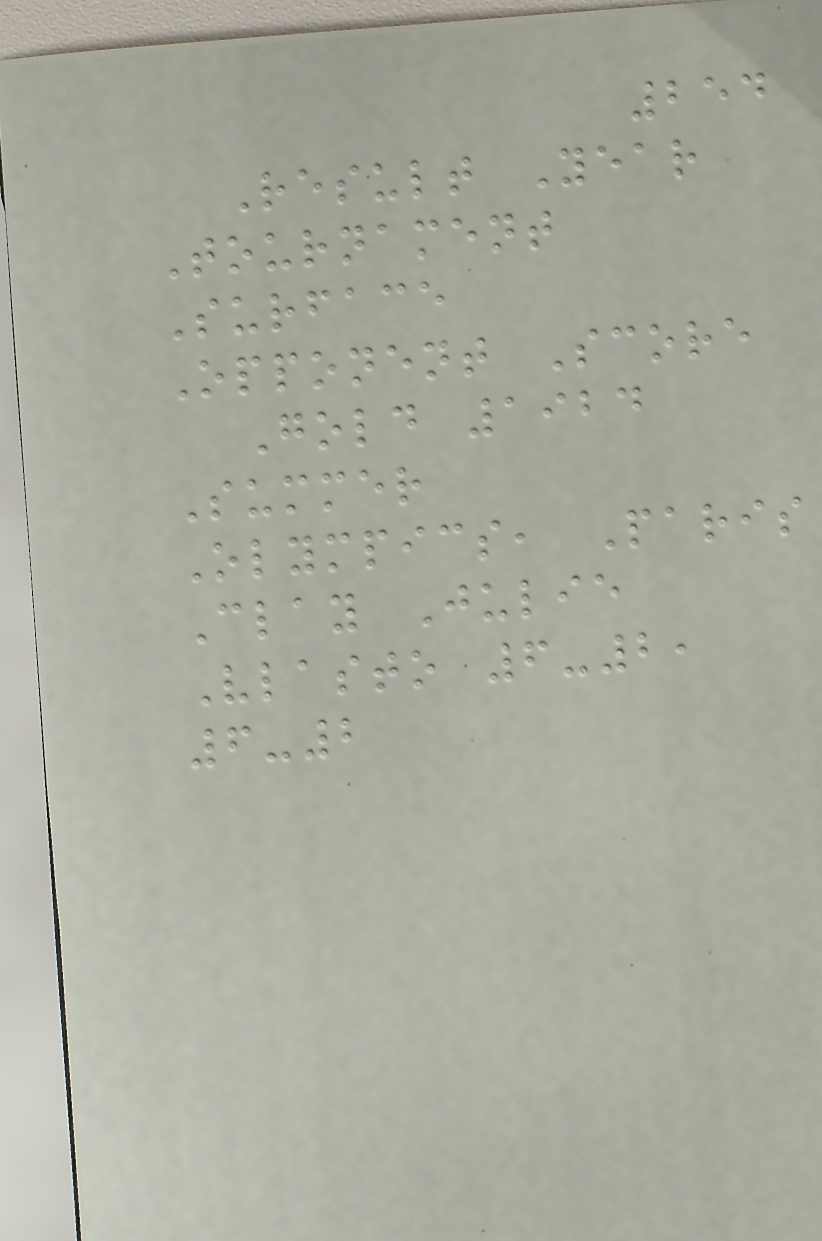254
Result Year
Tournament
Surface
Opponent Score
Gold 1924
Summer
Olympics, Paris
Clay Julie
Vlasto 6-2,
6-2
